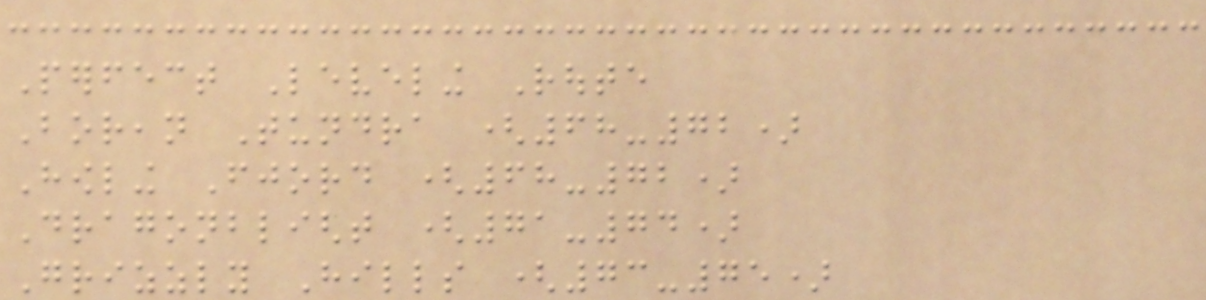Perfect Leveling Route
Borean Tundra (68-72)
Howling Fjord (68-72)
Dragonblight (71-74)
Grizzly Hills (73-75)
